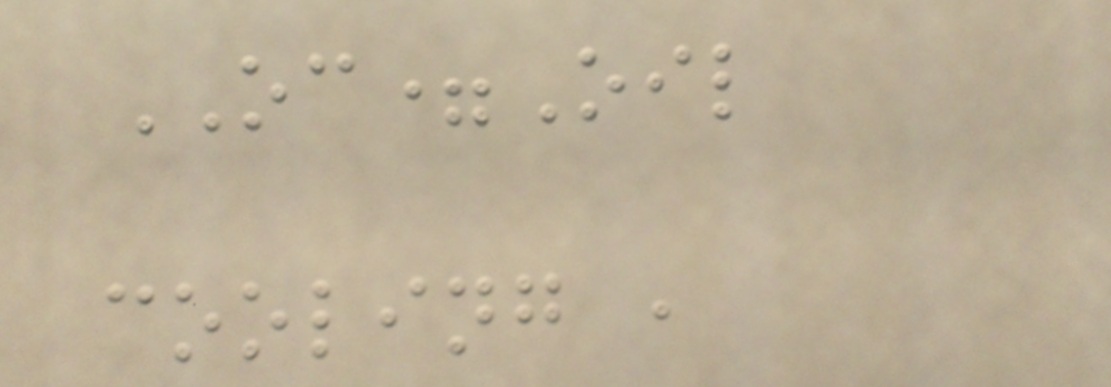OC=Oil
cooling ,
